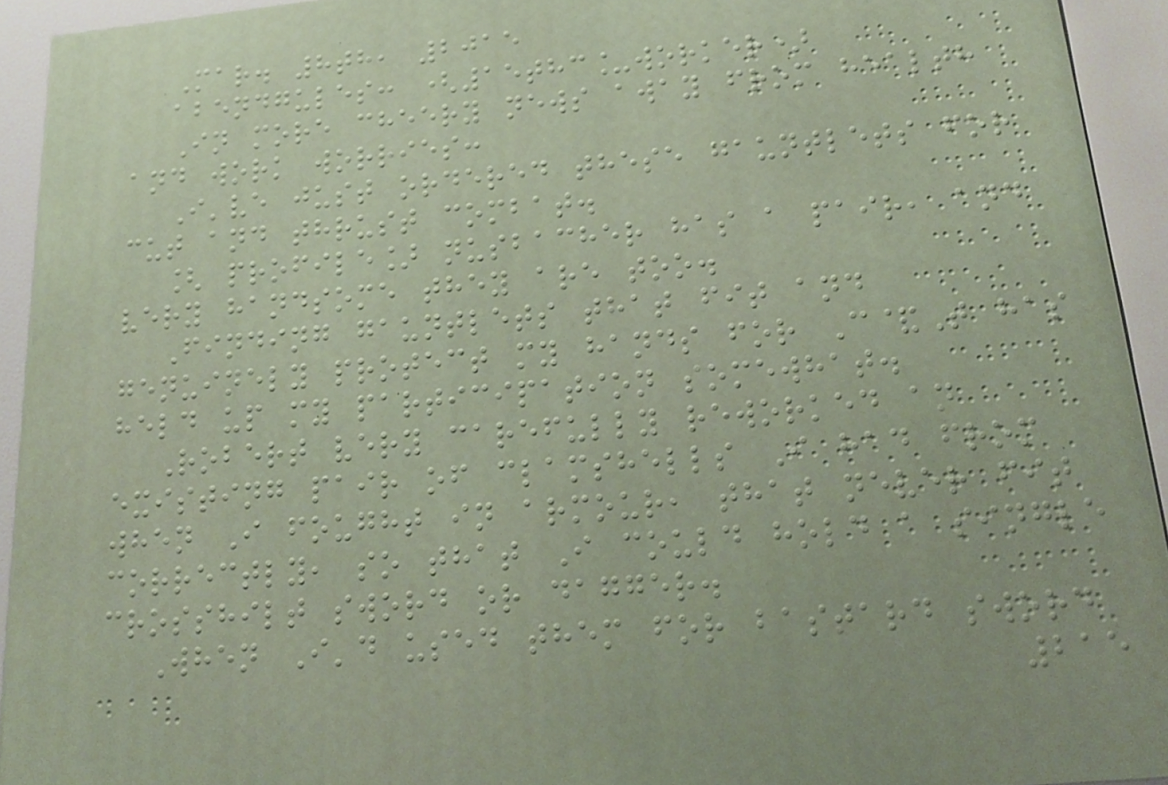Mar. 8th, 2015
abendgules: (15thc_worker)
In more cheery news away from health
and work worries:
I've just ordered these gauntlets for
cut and thrust combat.
[ profile] nusbacher has a pair, and
very handsome they are too.
Finding gauntlets that fit and
genuinely protect my hands for C&T has
held up my participation somewhat.
Robert very carefully reworked an
existing pair of clamshells I had from
when I fought in armour, that never fit
correctly, so that I could hold a single
crosshilt sword or dagger.
When I'd used them for bastard sword
215
